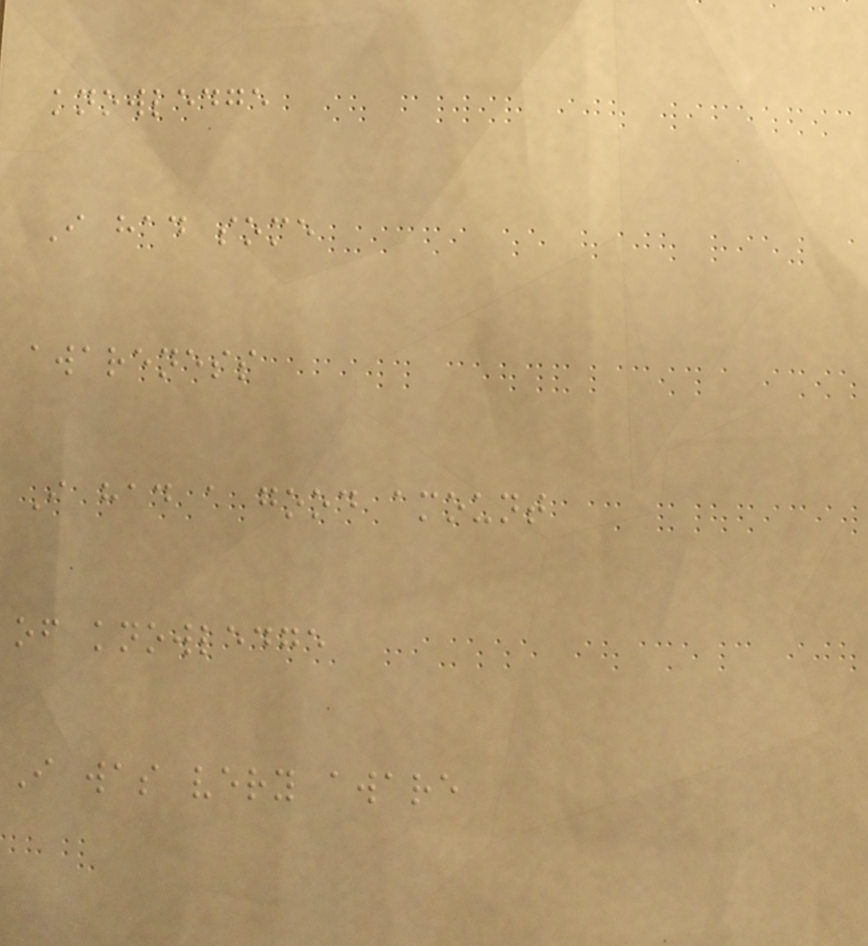knowledge
I had some
awareness
I had a good amount
of knowledge
I was very aware
